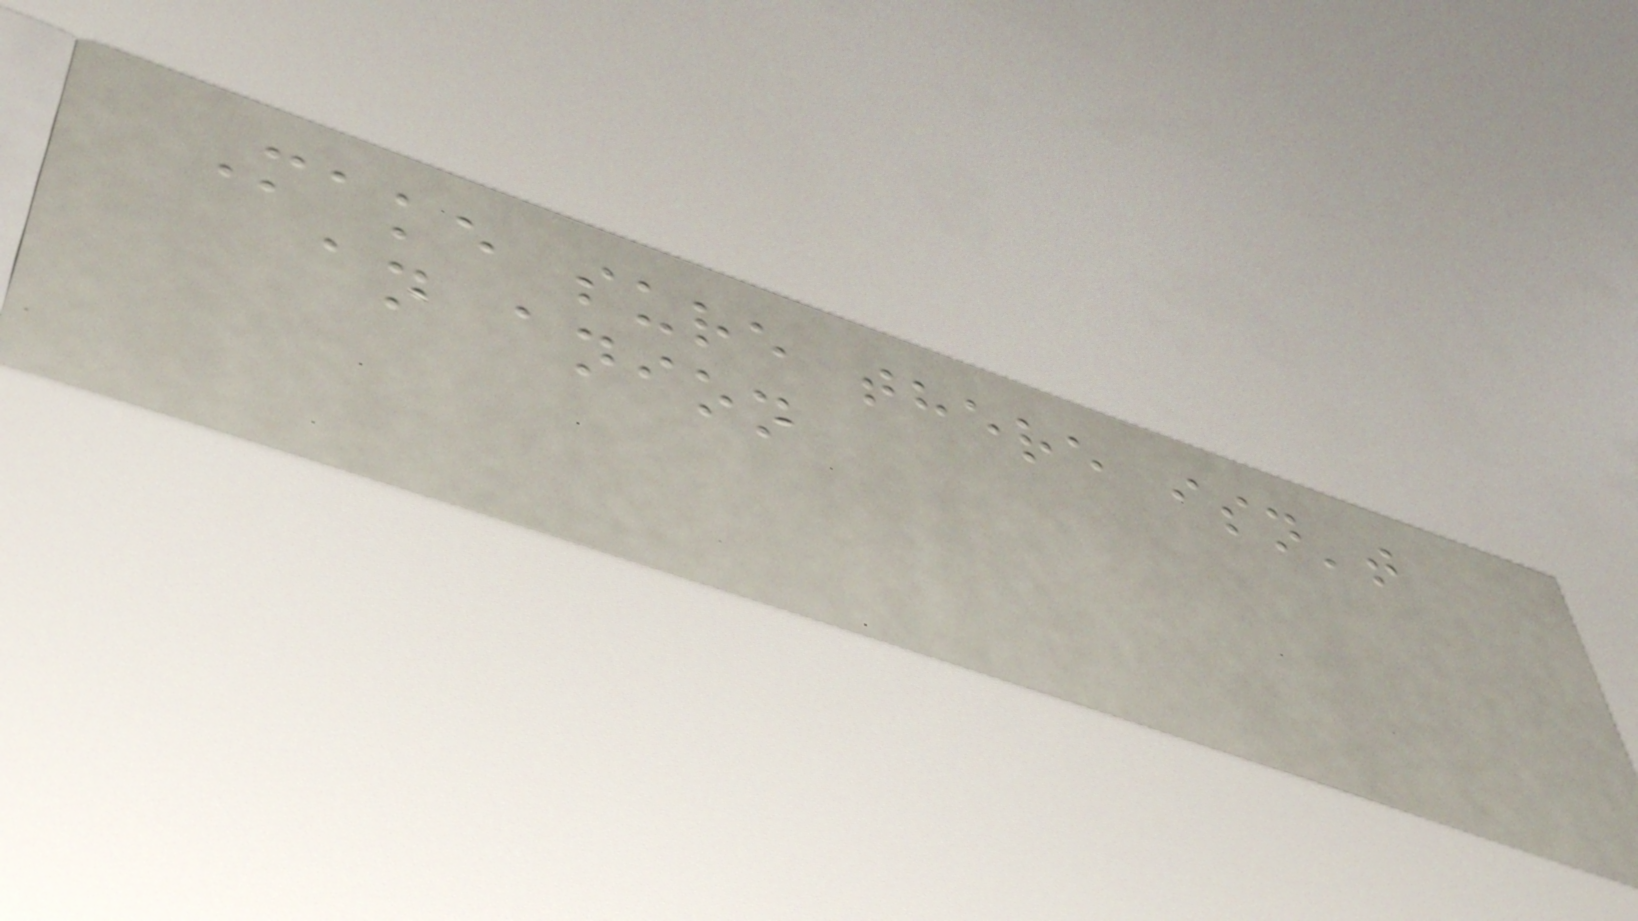Make sure there isn't
an anion
